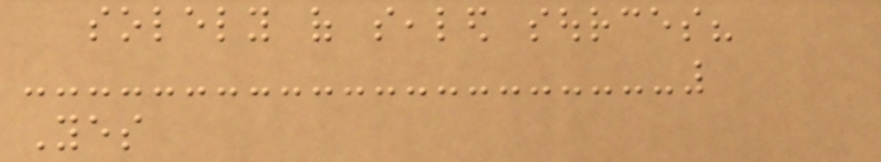solely of sealed sources?
Yes
